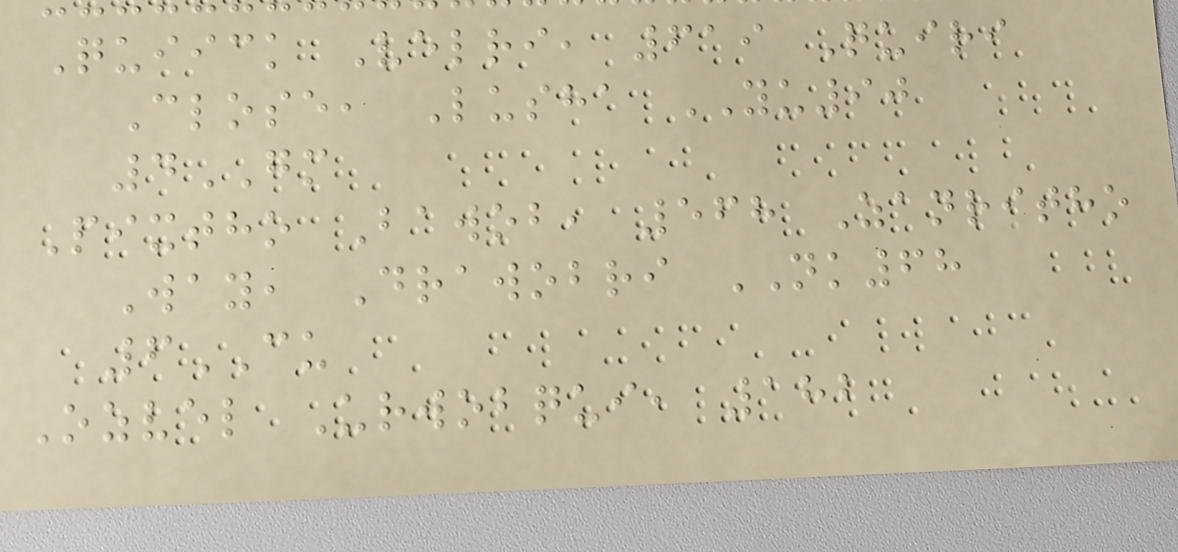Quiick Velri, 619 Quiri
Close, Lusha YU90
4GM
Pixtho Bawob, 568 Zanritho
Way, Drawobri NK68
6CU
Ozvel Urwobqui, 182
